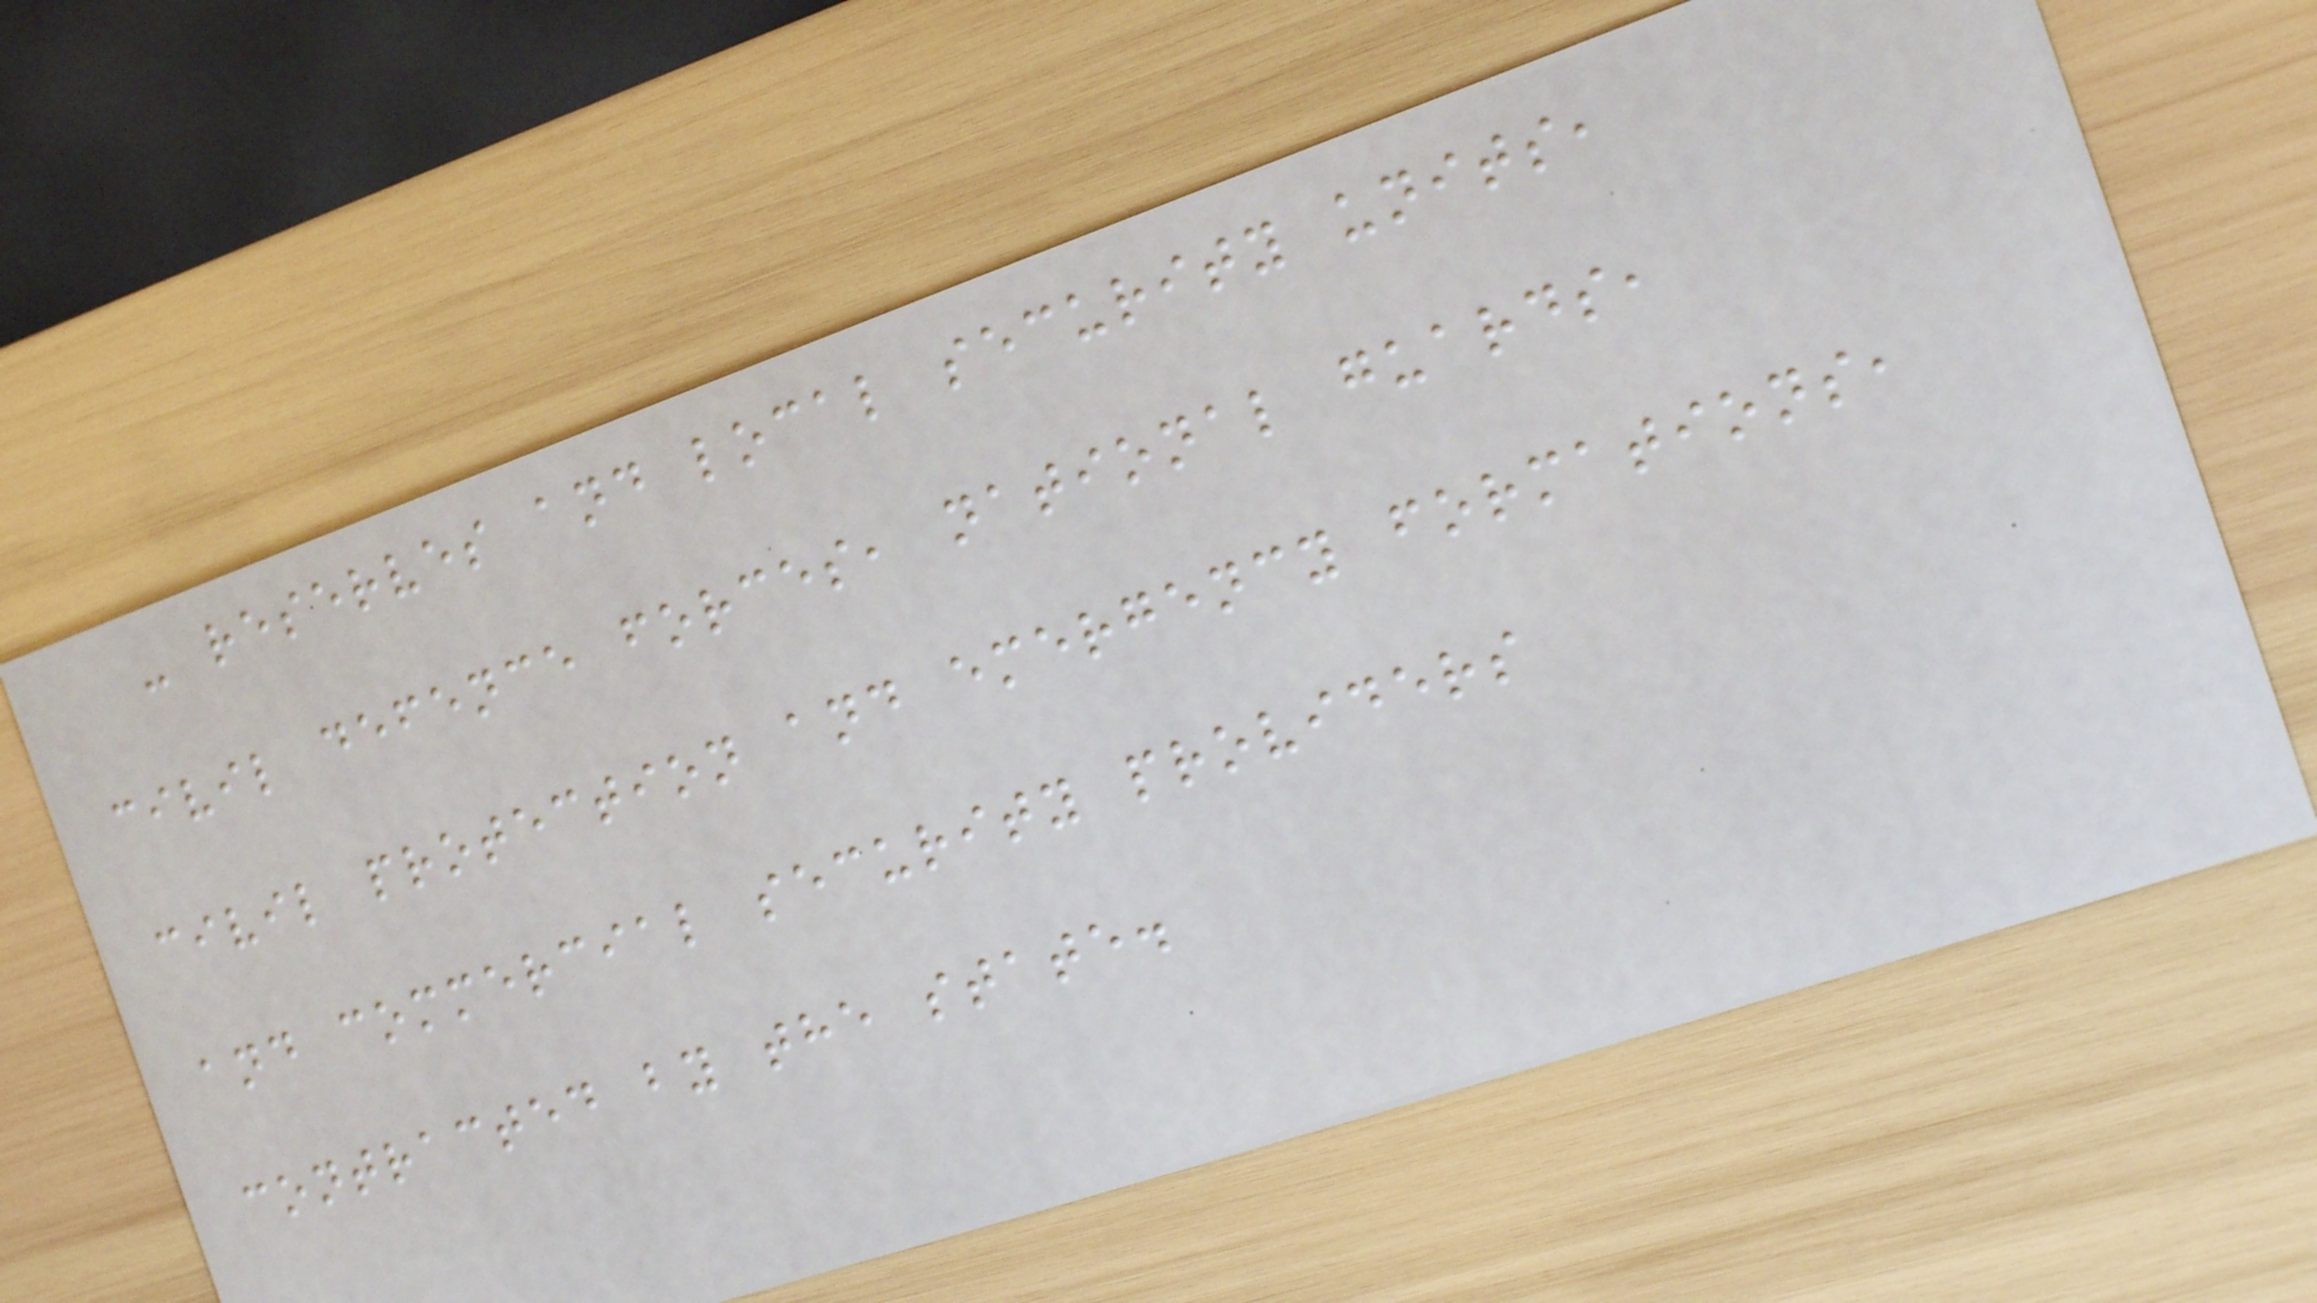- reserves and local security units,
civil defence forces, national guards,
civil protection and emergency formations,
and commercial security providers
contracted by the state.
